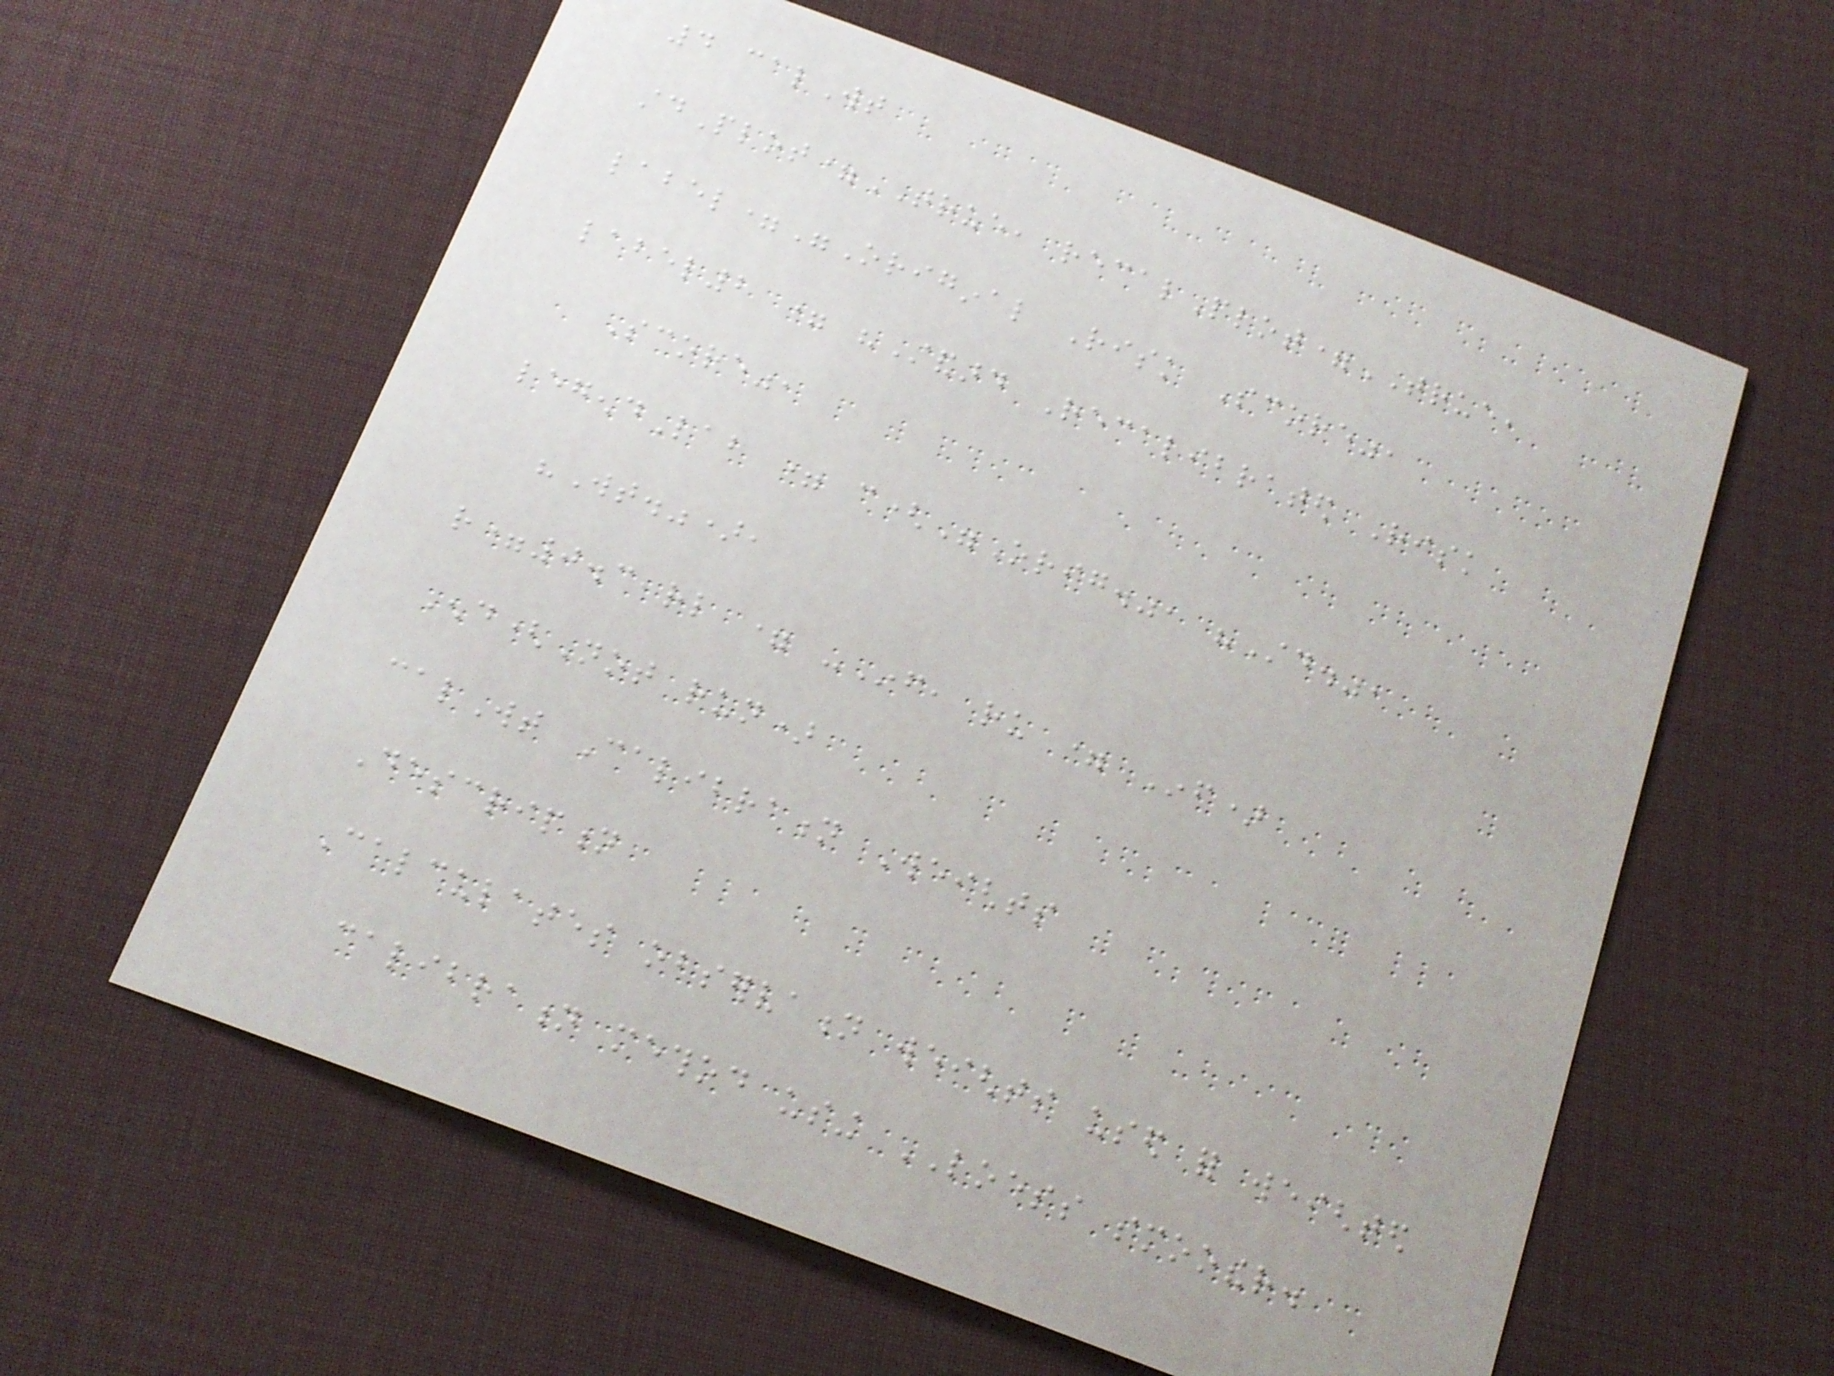4 calWt
stdPlot=TRUE, recalPlot=TRUE,
label="Original Risk Score",
label2 = "Standard Recalibrated Risk
Score",
legendLab = c("Orig.", "Std.",
"Wt."),
r=0.3,rl = -Inf, ru = Inf)
End(Not run)
calWt Calibration Weights
Description
Calculates observation weights used for weighted
calibration method using LOESS smoother.
